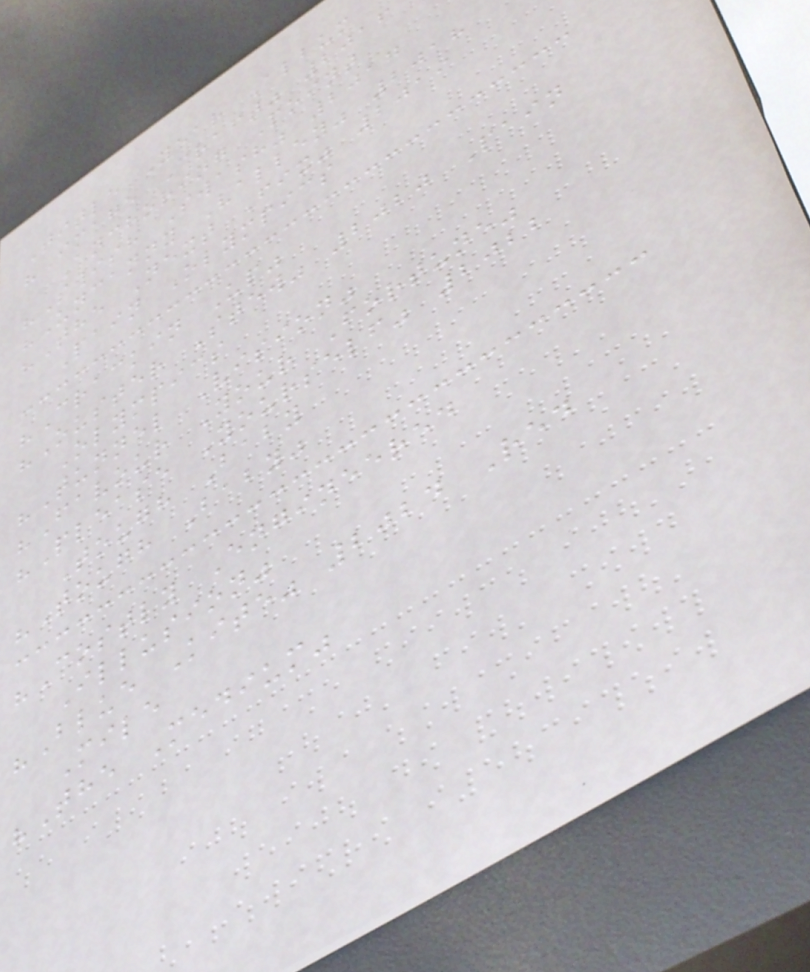Title Year Album
"Image Craft" 2016
Anchoring Point
"Swish Swash" 2017
"Uncanny Valley" 2018
"The Next Fix" 2019
Pain Olympics
"Crackin Up"
"Ouster Stew" 2020 Pain
Olympics
"Tunnel Vision"
"Favour Your Fortune"
"Please Yourself" 2022
Tough Baby
"Tough Baby"
"Costly Engineered
Illusion"
"Blue Kite" 2024 Red
Mile
"The Medium"
